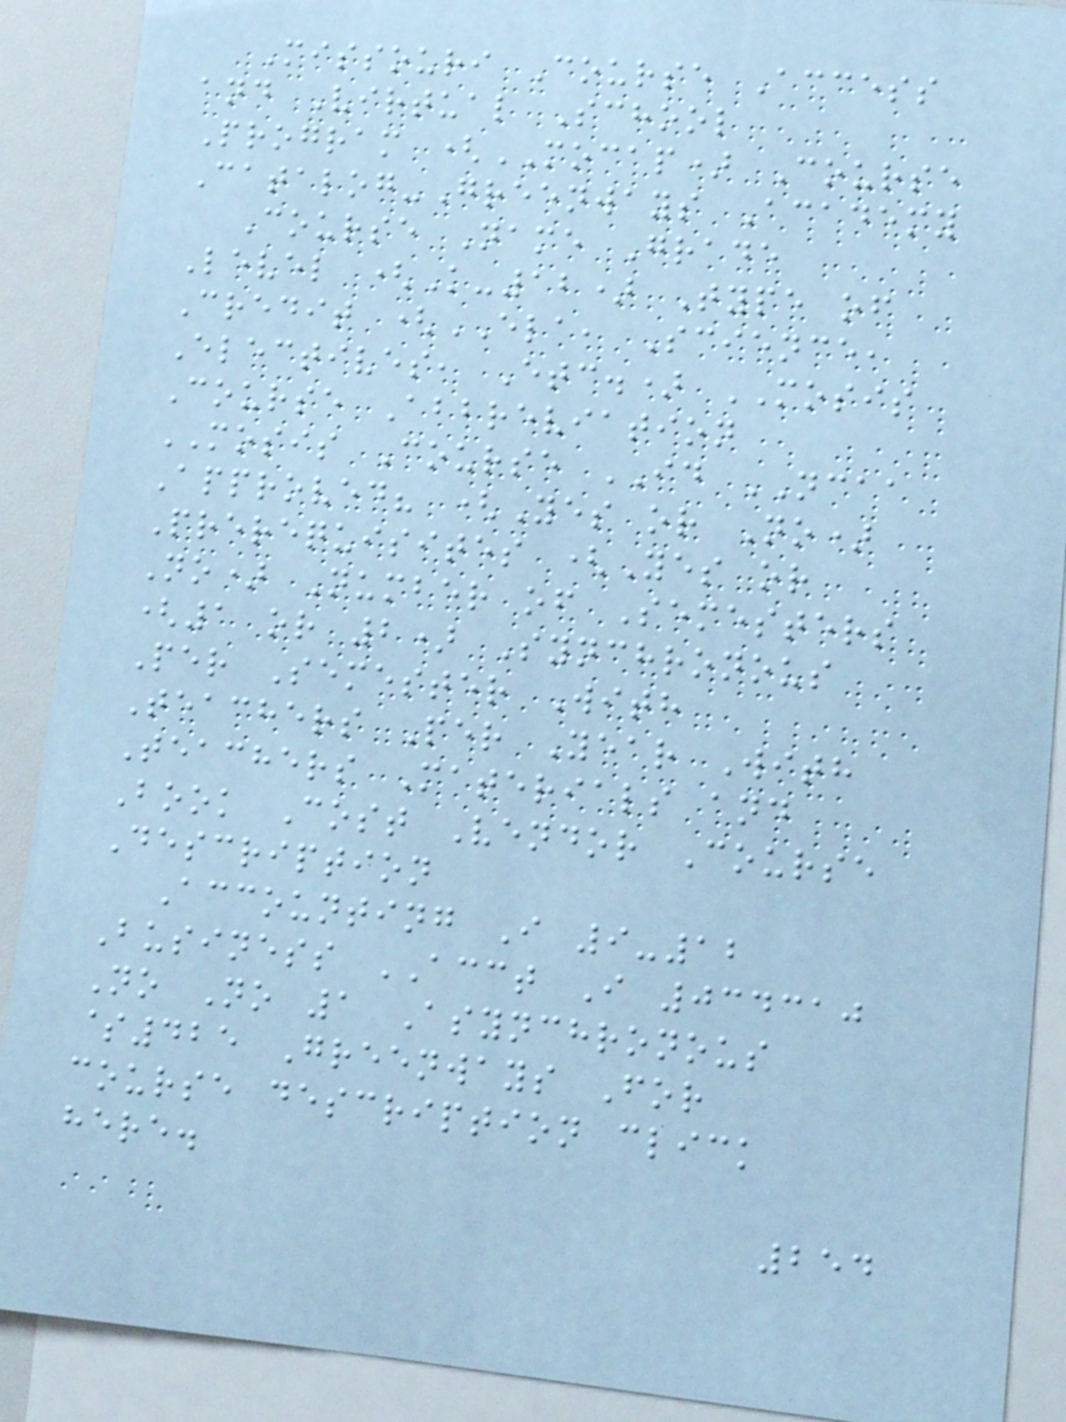Missouri Course Access
and Virtual School
Program (MOCAP) Course
Catalog-Greenways Academy
Course Name Grade
Level (K-12) Type of
Credit (ELA, Science,
Electives, Etc.) MOSIS
Course Abbreviation
MOSIS Course ID NCAA
Approved? (Yes or No)
Prerequisites (Yes or
No) Number of Semesters
(1 or 2) Synchronous
Per Semester With
Teachers Per Year With
Teachers Materials and
Book Cost Vendor Course
Description
Accounting I 9-12
Business ACCT I 034310
No No 1 Asynchronous
$425 Greenways For
course description click
here.
254
